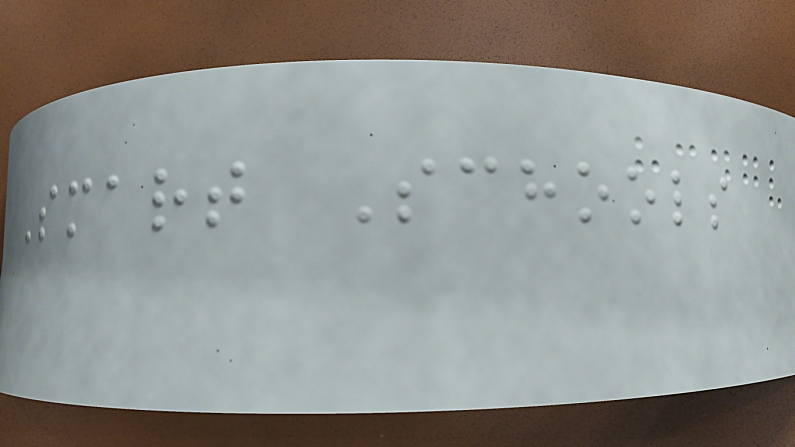Smart Schools
